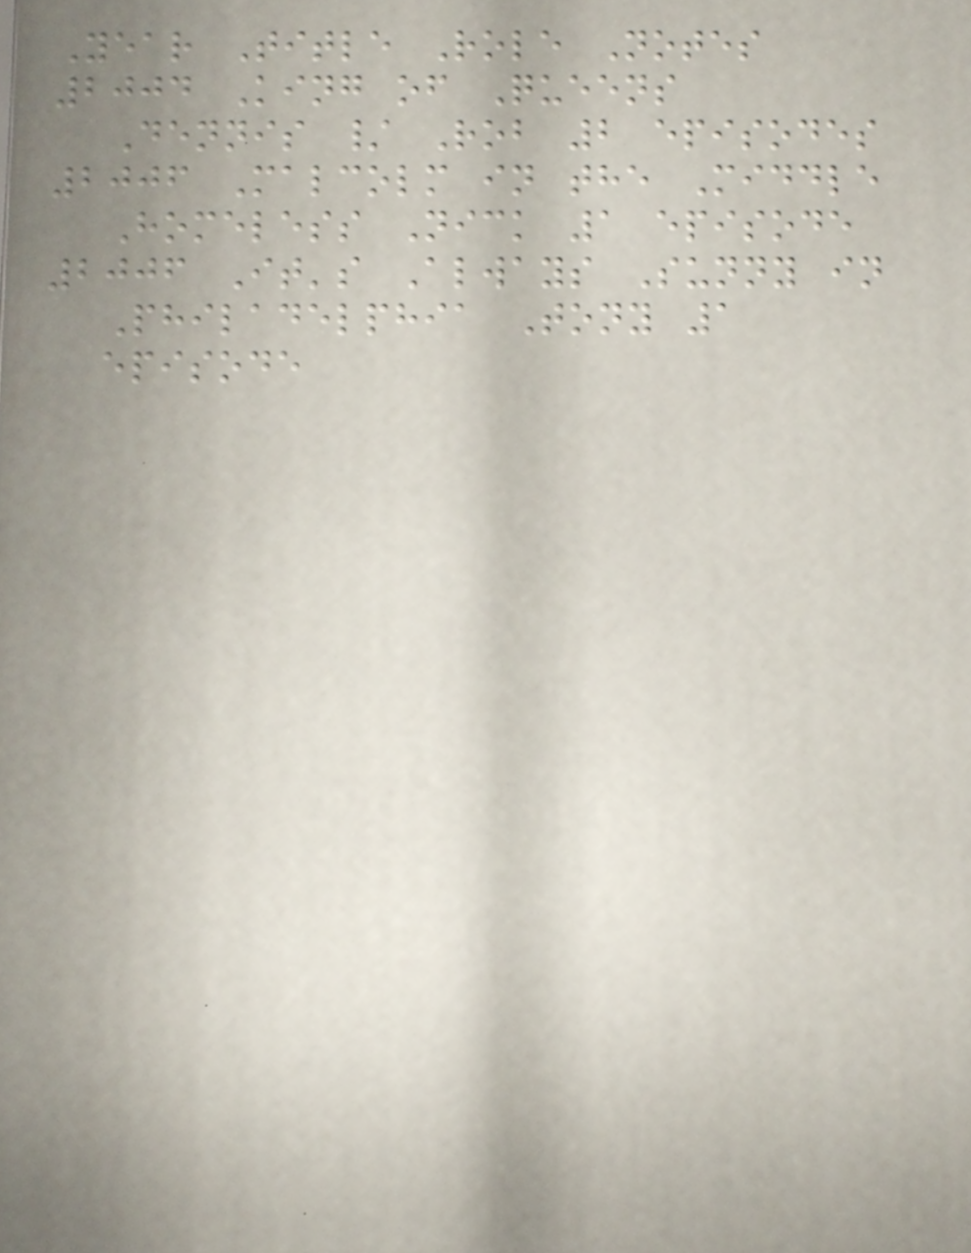Year Title Role Notes
2004 King of Queens
Dennis / Rob 2 episodes
2006 Malcolm in the Middle
Homeless Nick 1 episode
2006 It's Always Sunny in
Philadelphia Tony 1
episode
